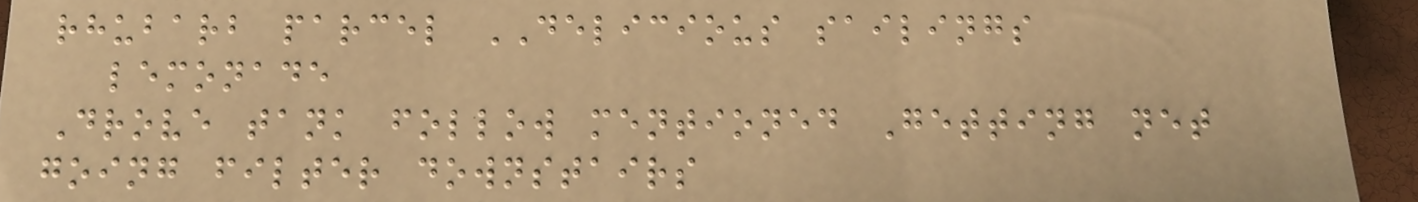rhubarb parcel DELICIOUS sailings
lemonade
Drove tank follow mentioned Getting net
going filter downstairs
